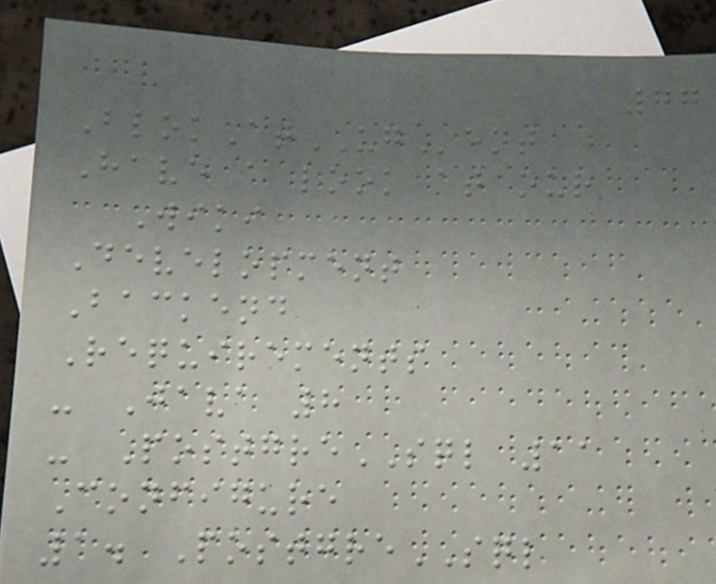77
BlokAtUGent
Have a look at our
Wiki
Development
Backend
Requirements
- Java 8
- PostgreSQL 11
Configure
1. PostgreSQL
